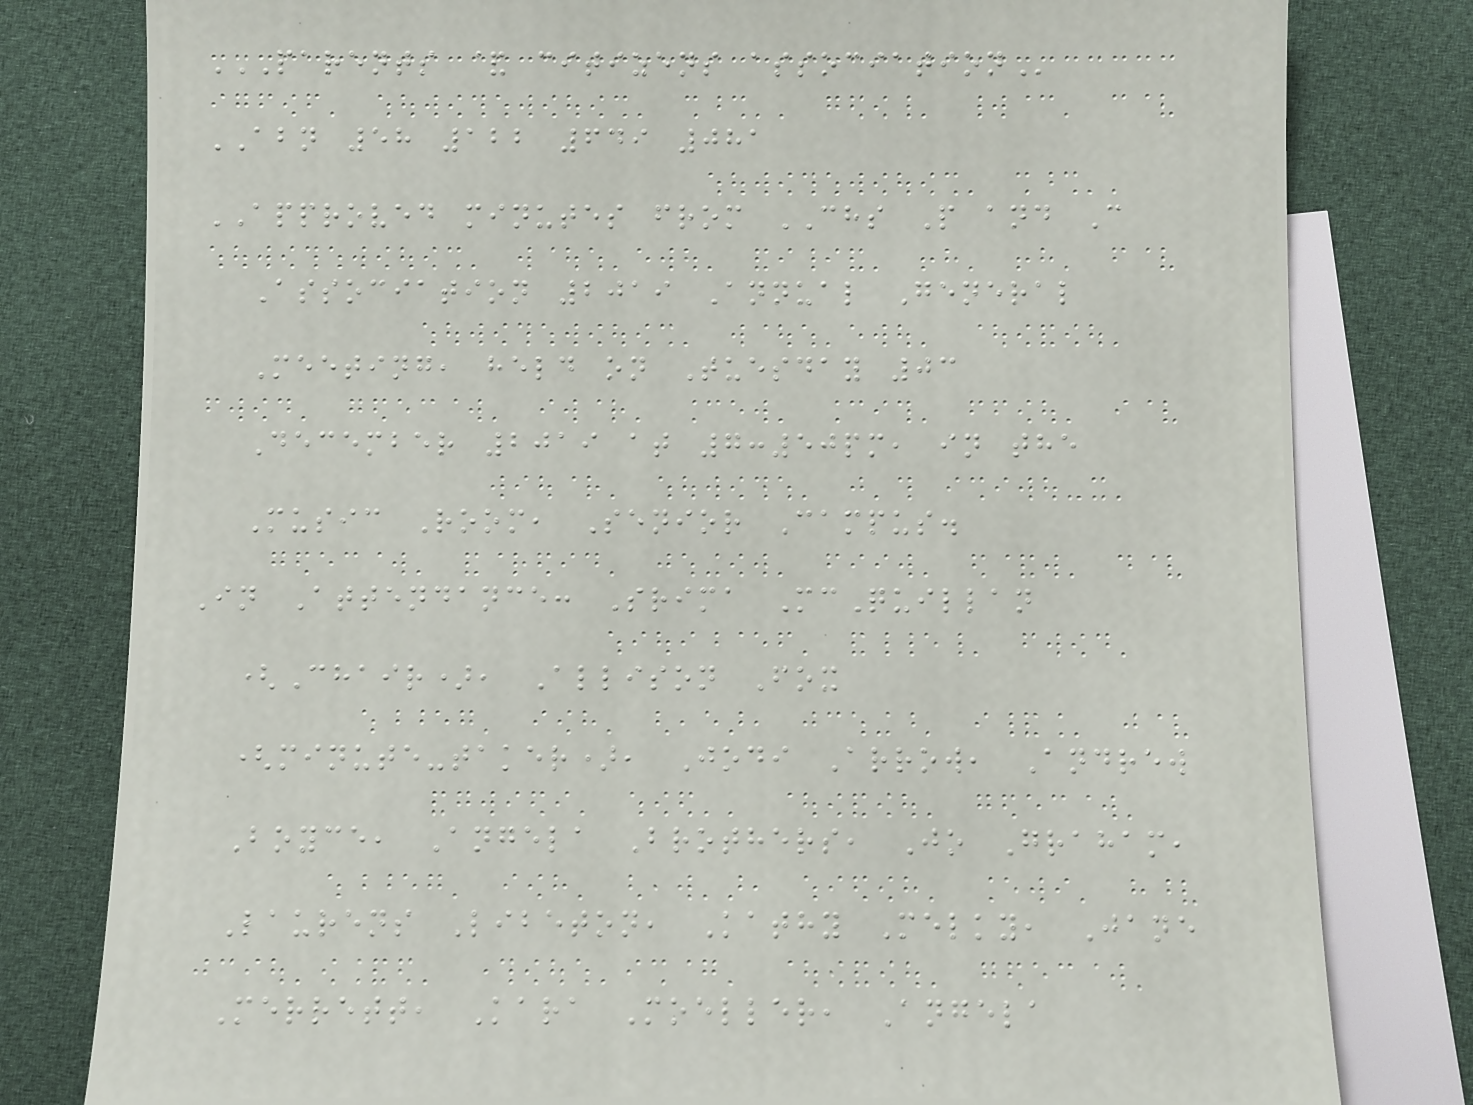PARENTS & CITIZENS ASSOCIATION
ABN 58 122 649 081
APPROVED minutes from CHS P and C
Association 2019 Annual General
Meeting, held on Tuesday 03
December 2019 at 7:50pm, in the
Music Room, Senior Campus.
In Attendance: Srima McQuillan
(Chair), Allison Fox
(minute-taker), Jodi Arrow, Andrew
Boyce, Angela Brothers, Jo Graham,
Laurens Libeton, Kathy Melky, Jane
Merrett, Kara Moeller, Angela
